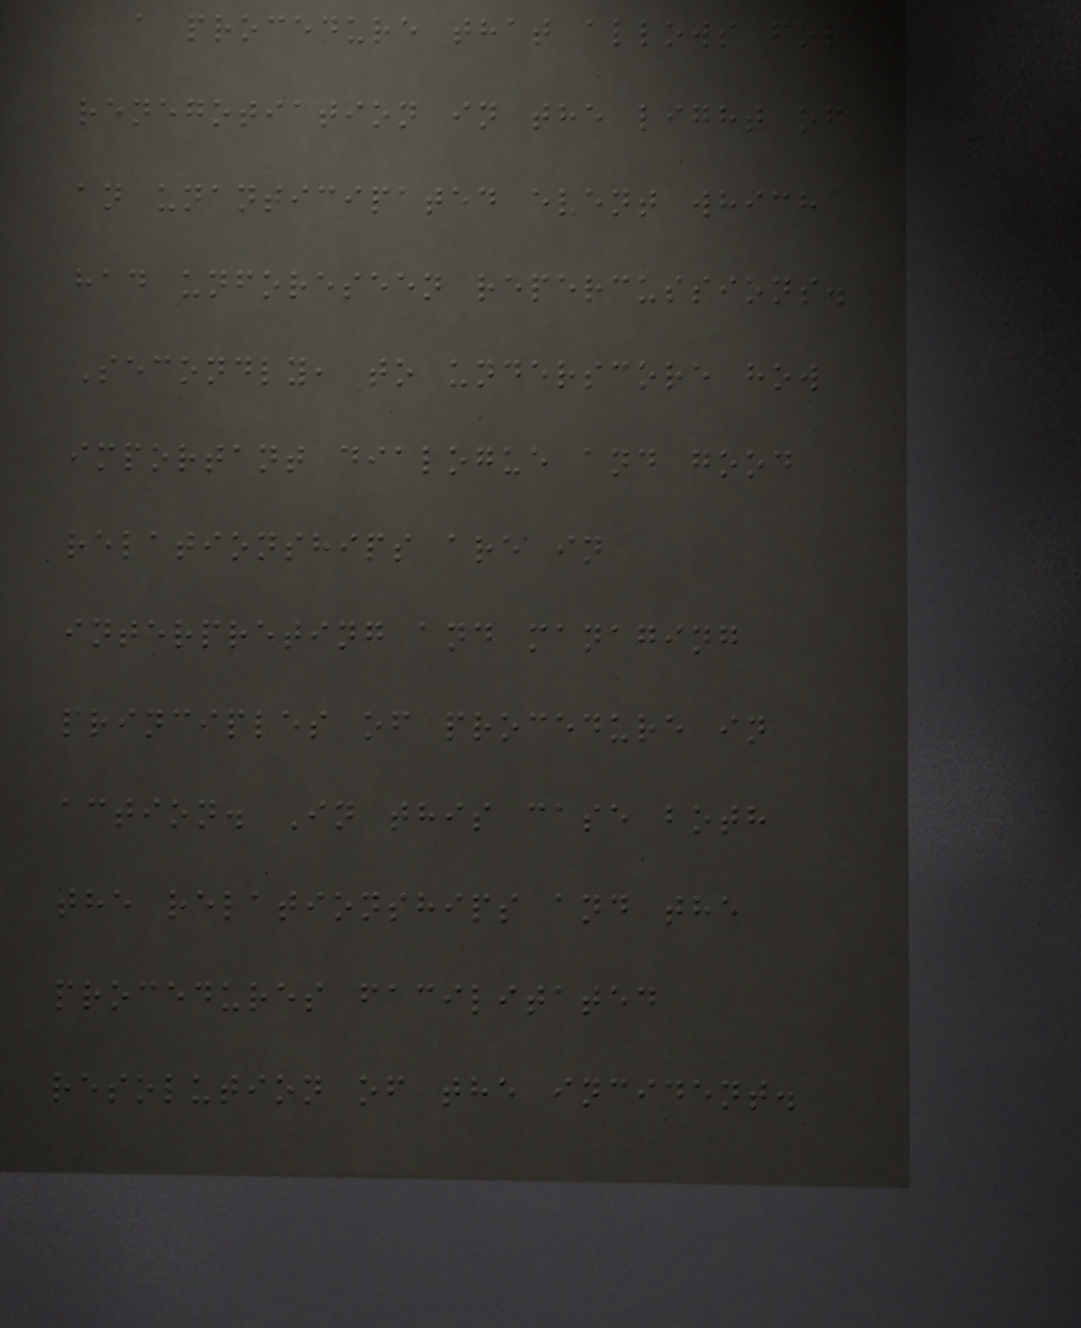a procedure that allows for
renegotiation in the light of
an unanticipated event which
had unforeseen repercussions.
Secondly, to underscore how
important dialogue and good
relationships are in
interpreting and managing
principles of procedure in
action. In this case both
the relationships and the
procedures facilitated
resolution of the incident.
